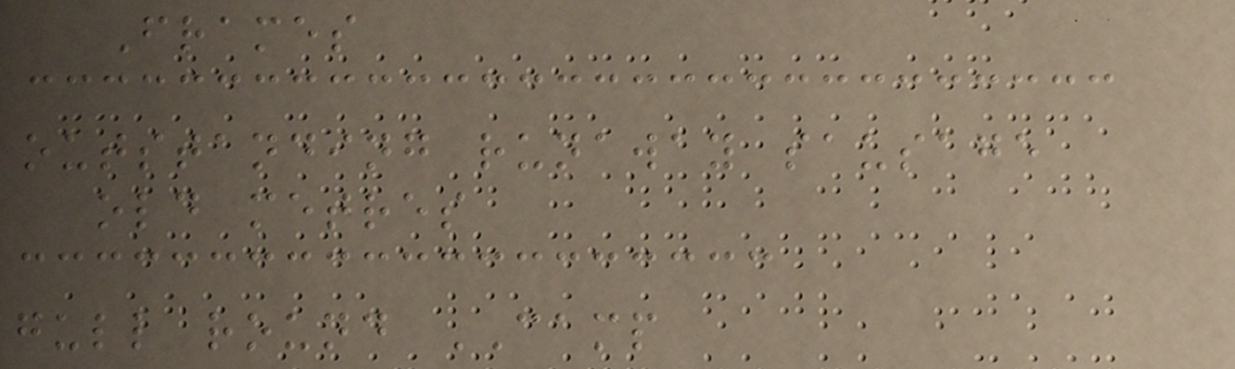Frames
outstanding runaway sausage
old metres
gull round CAMP
